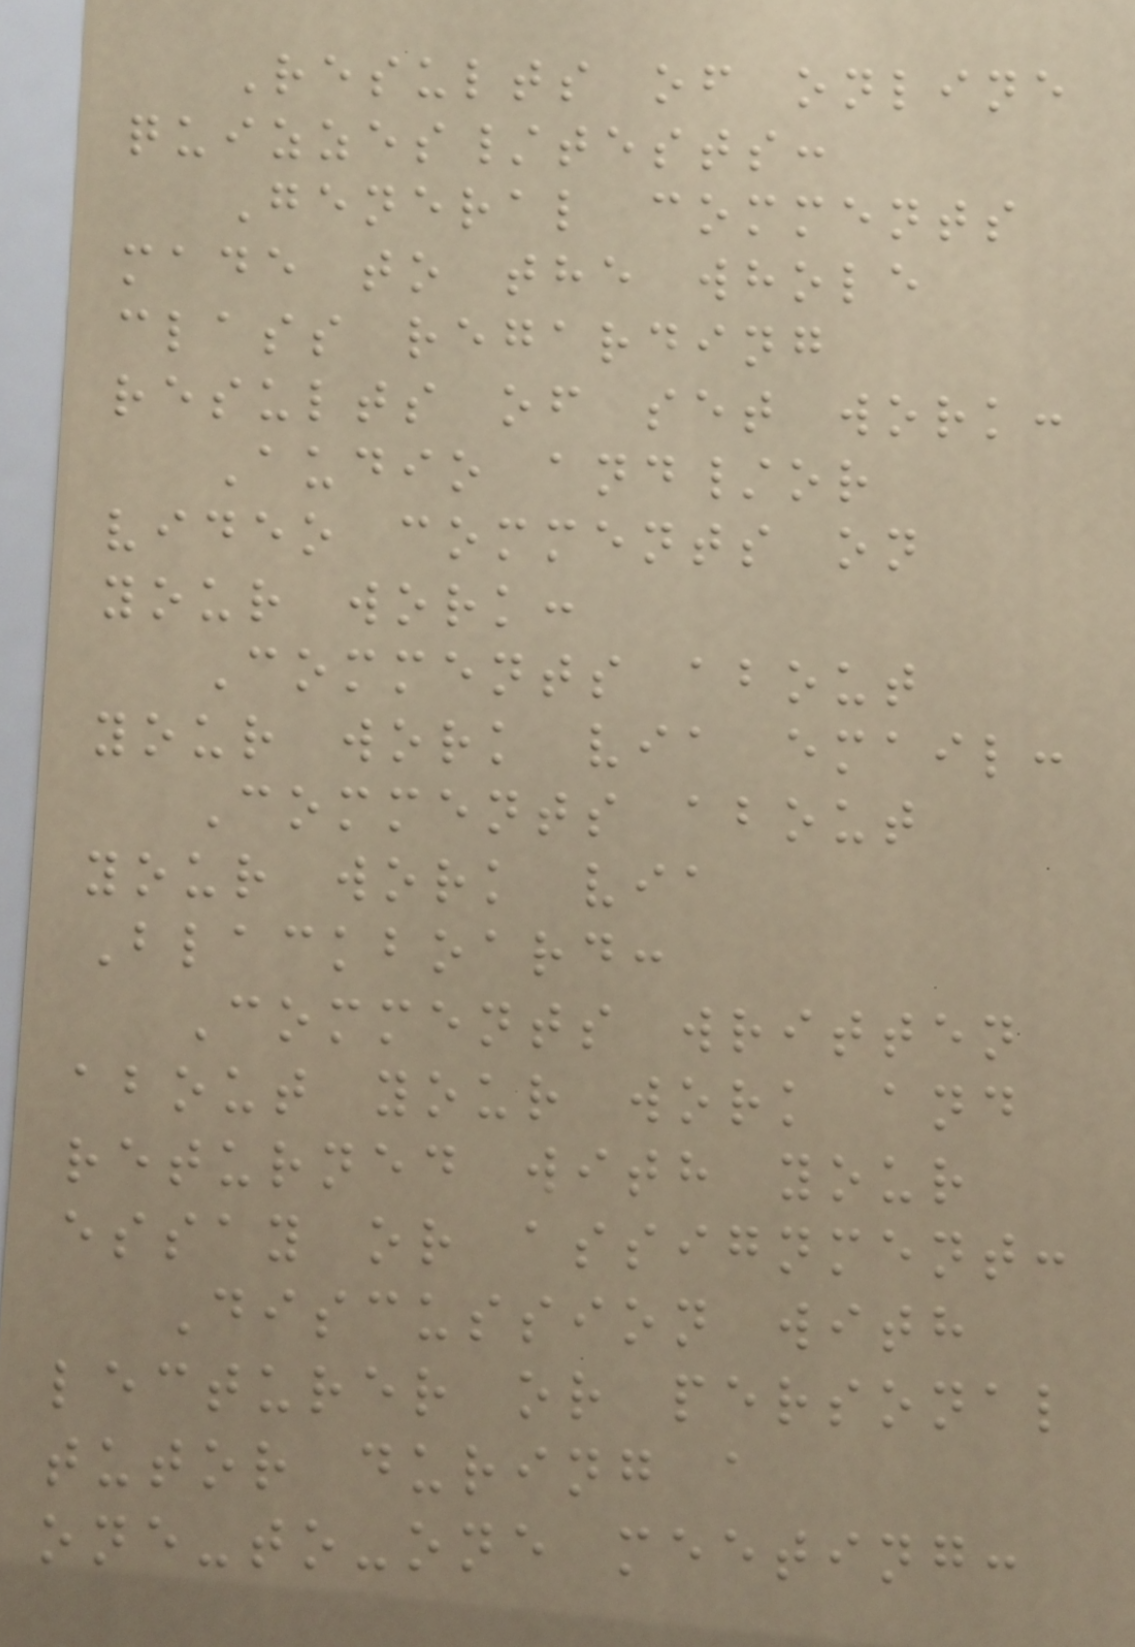Results of online
quizzes/tests:
General comments
made to the whole
class regarding
results of set work:
Audio and/or
video comments on
your work:
Comments about
your work via email:
Comments about
your work via
Blackboard:
Comments written
about your work and
returned with your
essay or assignment:
Discussion with
lecturer or personal
tutor during a
one-to-one meeting:
